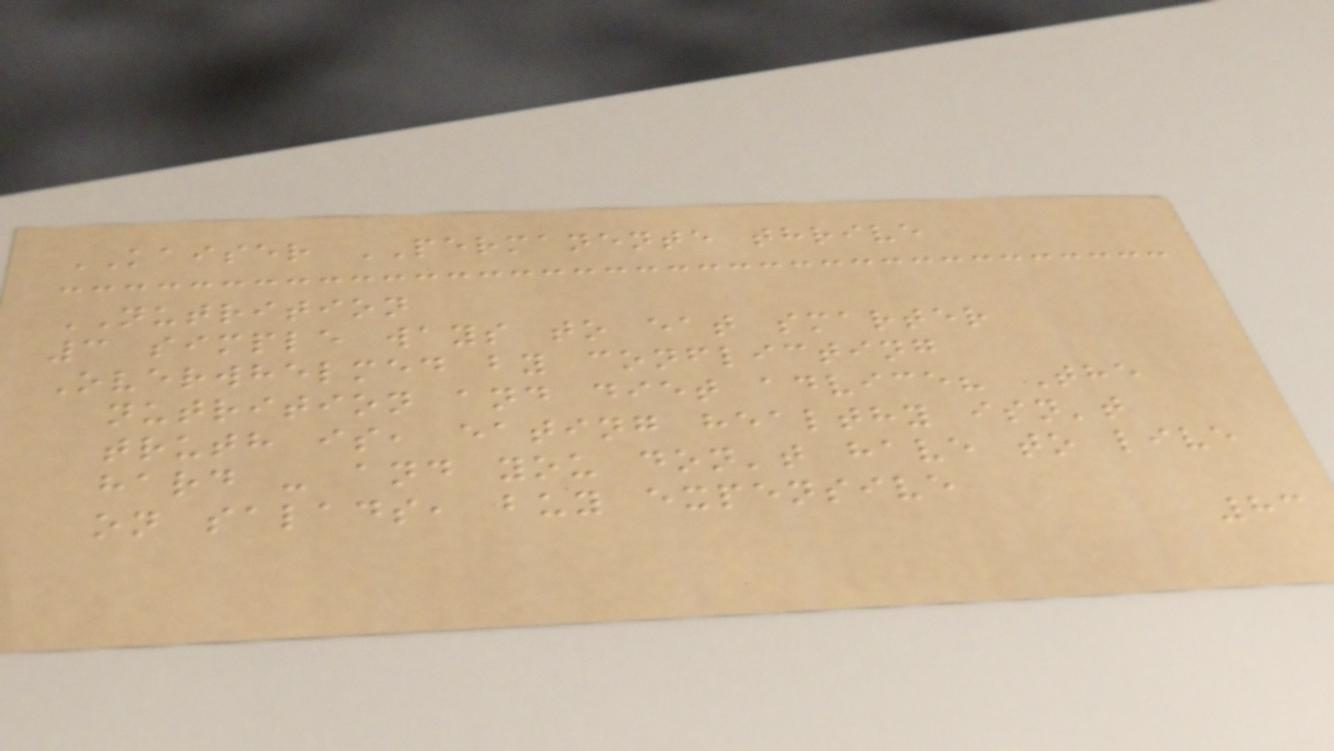KAISER PERMANENTE thrive
NUTRITION
3 simple ways to eat smarter
Overwhelmed by conflicting
nutrition and diet advice? The
truth is, eating healthy isn't
hard - and you don't have to live
on salads, buy expensive
83
